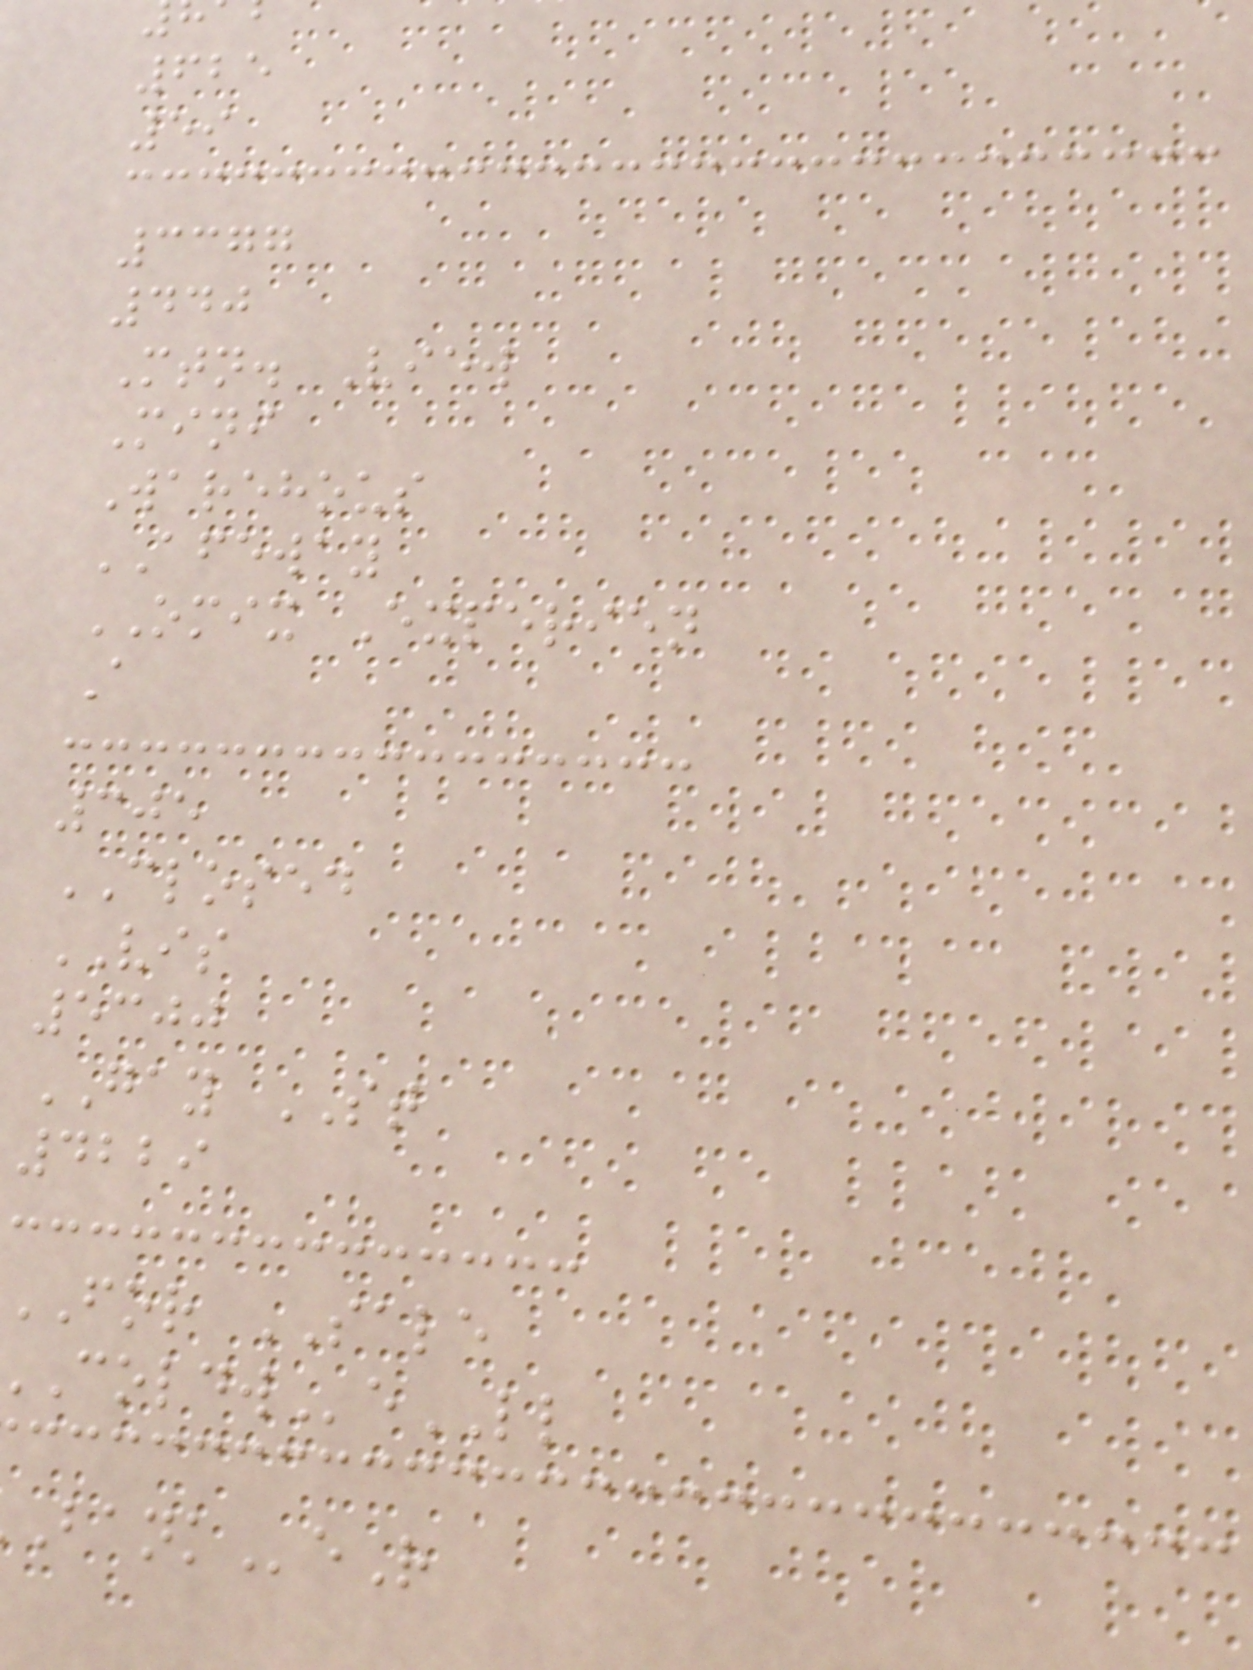625
59
3377
440
Mtn. View
Mini
Warehous
AFEWAY
OMIX Experien
A
305
CLOSED
VIS
5300
GAY ST
4229
FOR SALE
eLL
